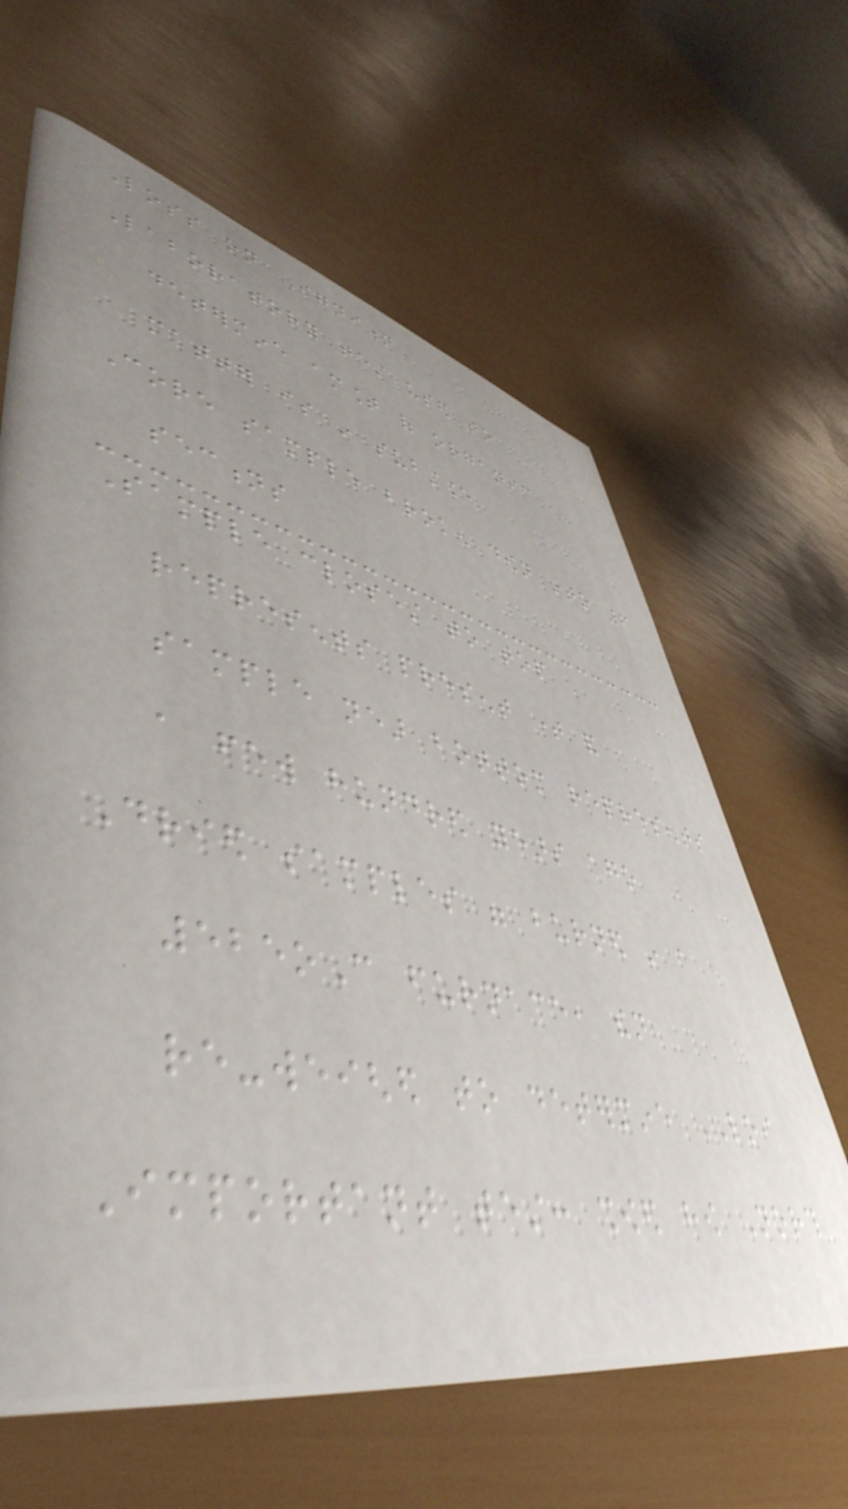Loss on Ignition
Laboratory test used to
determine amount of organic
matter is in substance
Core sample broken down into 6
sections
Sample closest to top
represents present time and
sample near bottom represents
a few hundred years ago
Dried samples were burned in a
525oC furnace, then
re-weighed to determine LOI
Important test: showed how North
